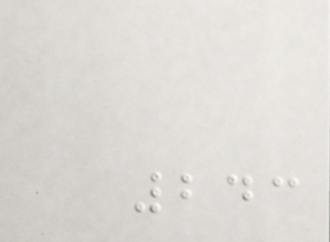243
